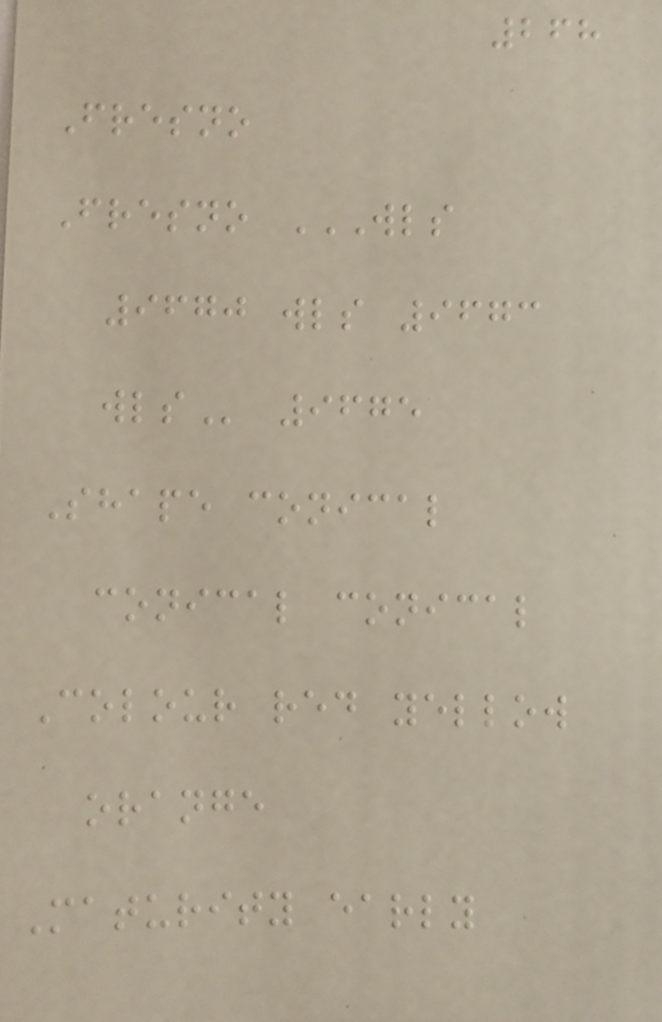268
Fresno
Fresno WLS
9670 WLS 9673
WLS 9675
Shape conical
conical conical
Colour red yellow
orange
Maturity early
